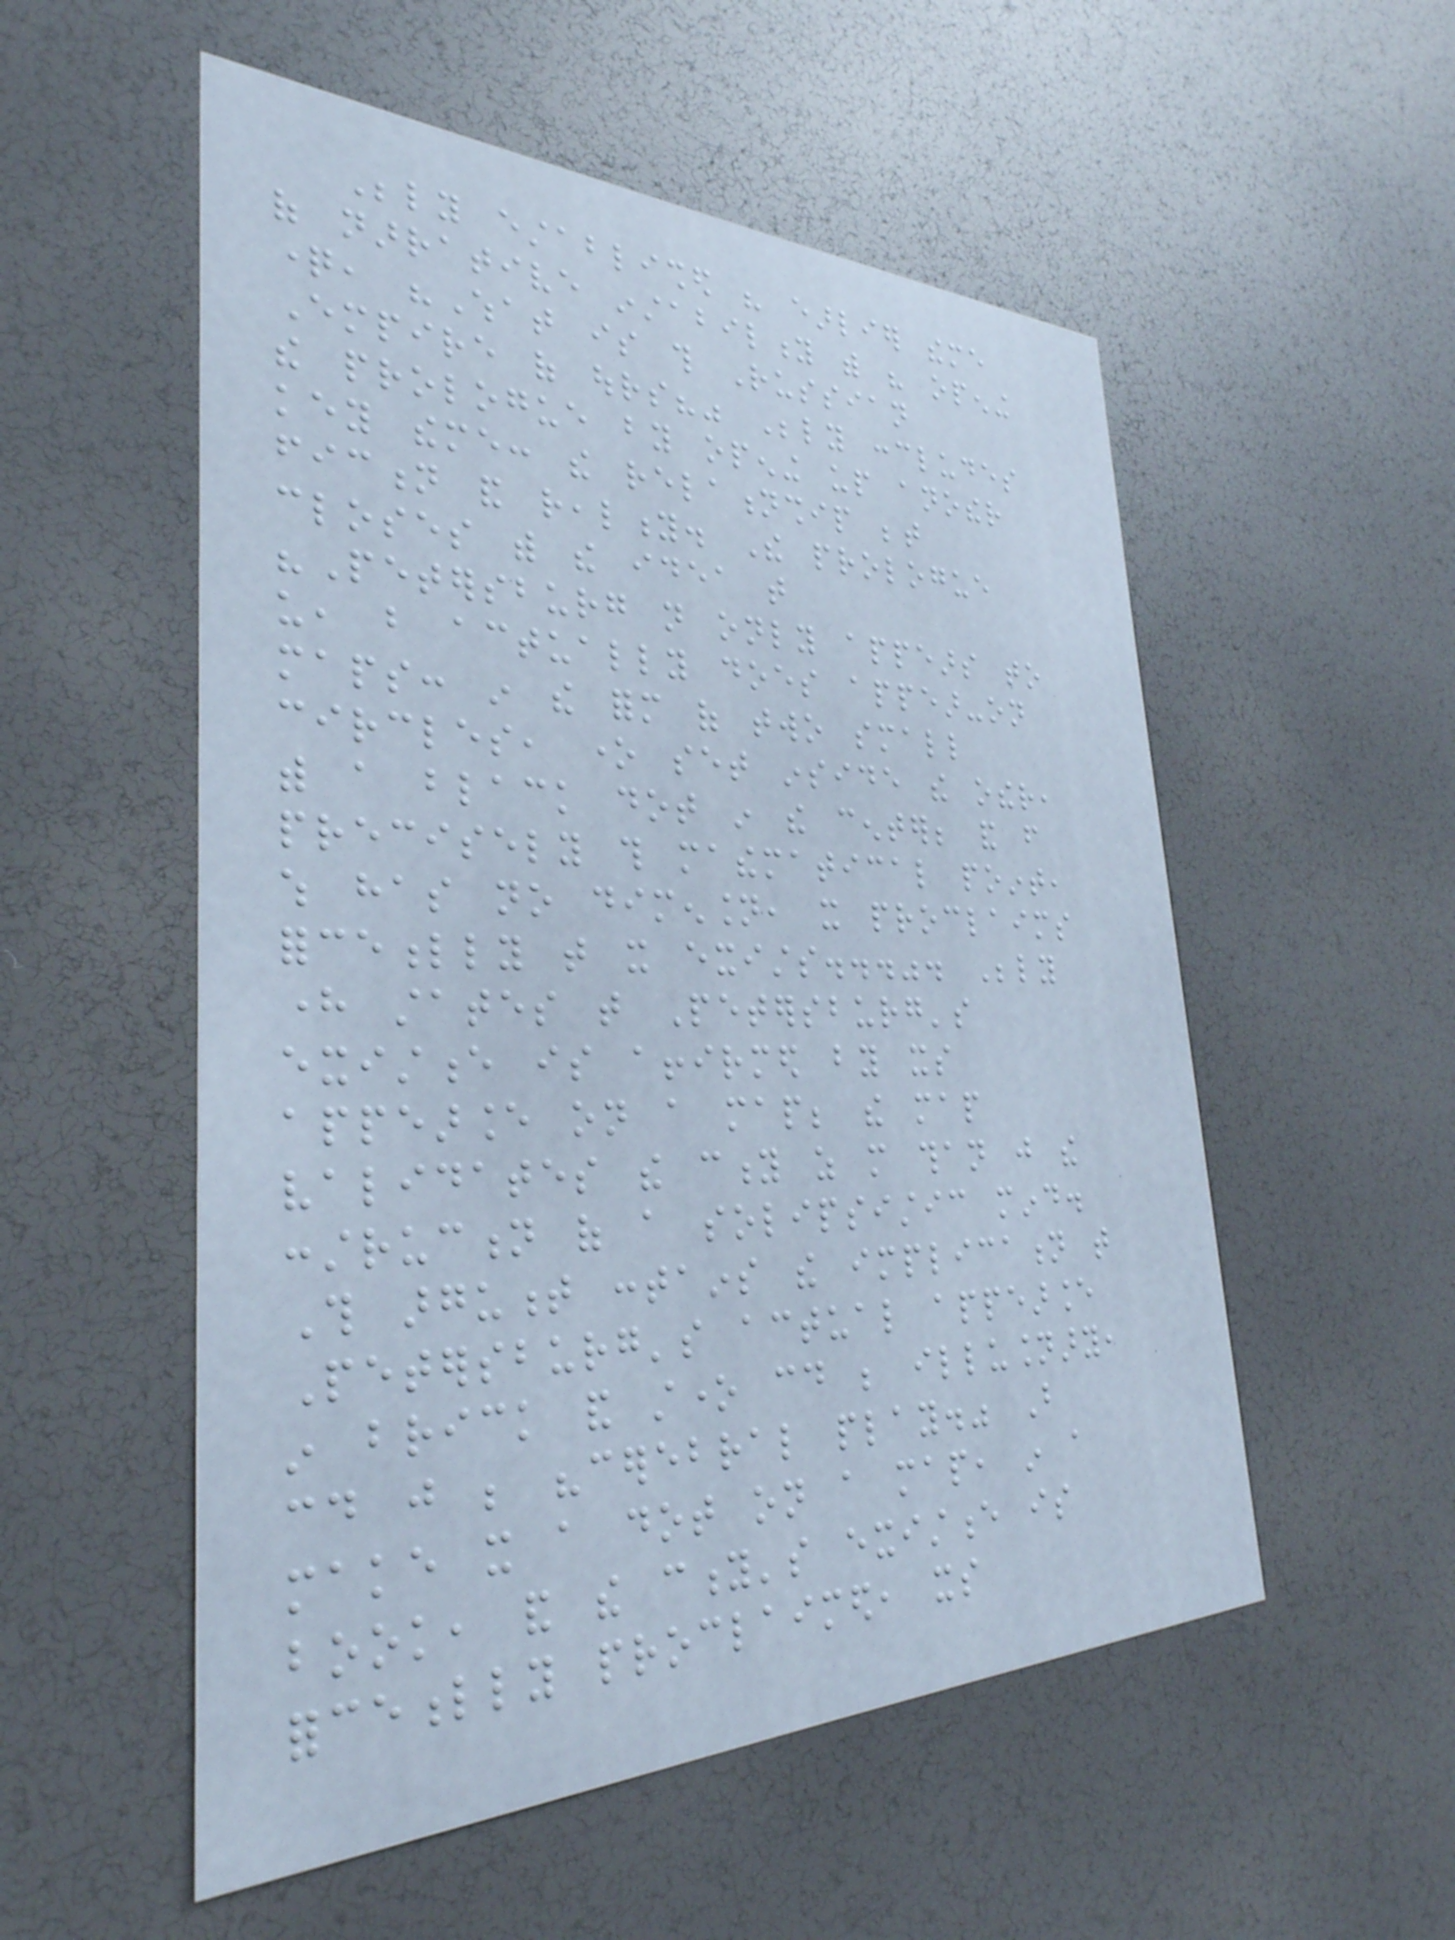Bely established his earlier theme
of narrative instability with his opening
question, "What is this Russian
Empire of ours?" Bely concludes
the prologue by opening up another
key theme: the relationship between
fiction and reality. The prologue
closes with the idea that
"Petersburg not only appears to
us, but actually does appear-on
maps: in the form of two small
circles, one set inside the other,
with a black dot in the center; and from
precisely this mathematical point,
which has no dimension, it proclaims
forcefully that it exists...". Bely
here states that Petersburg's
existence is affirmed by its
appearance on a map; the map
validates the city as more than just the
construction of a solipsistic mind.
This argument contains the implication that
Petersburg's actual appearance
in brick and stone could be illusionary,
could just be "cerebral play." But
make it a dot on a map, in a
book, and the city's existence is
forcefully proclaimed, its
